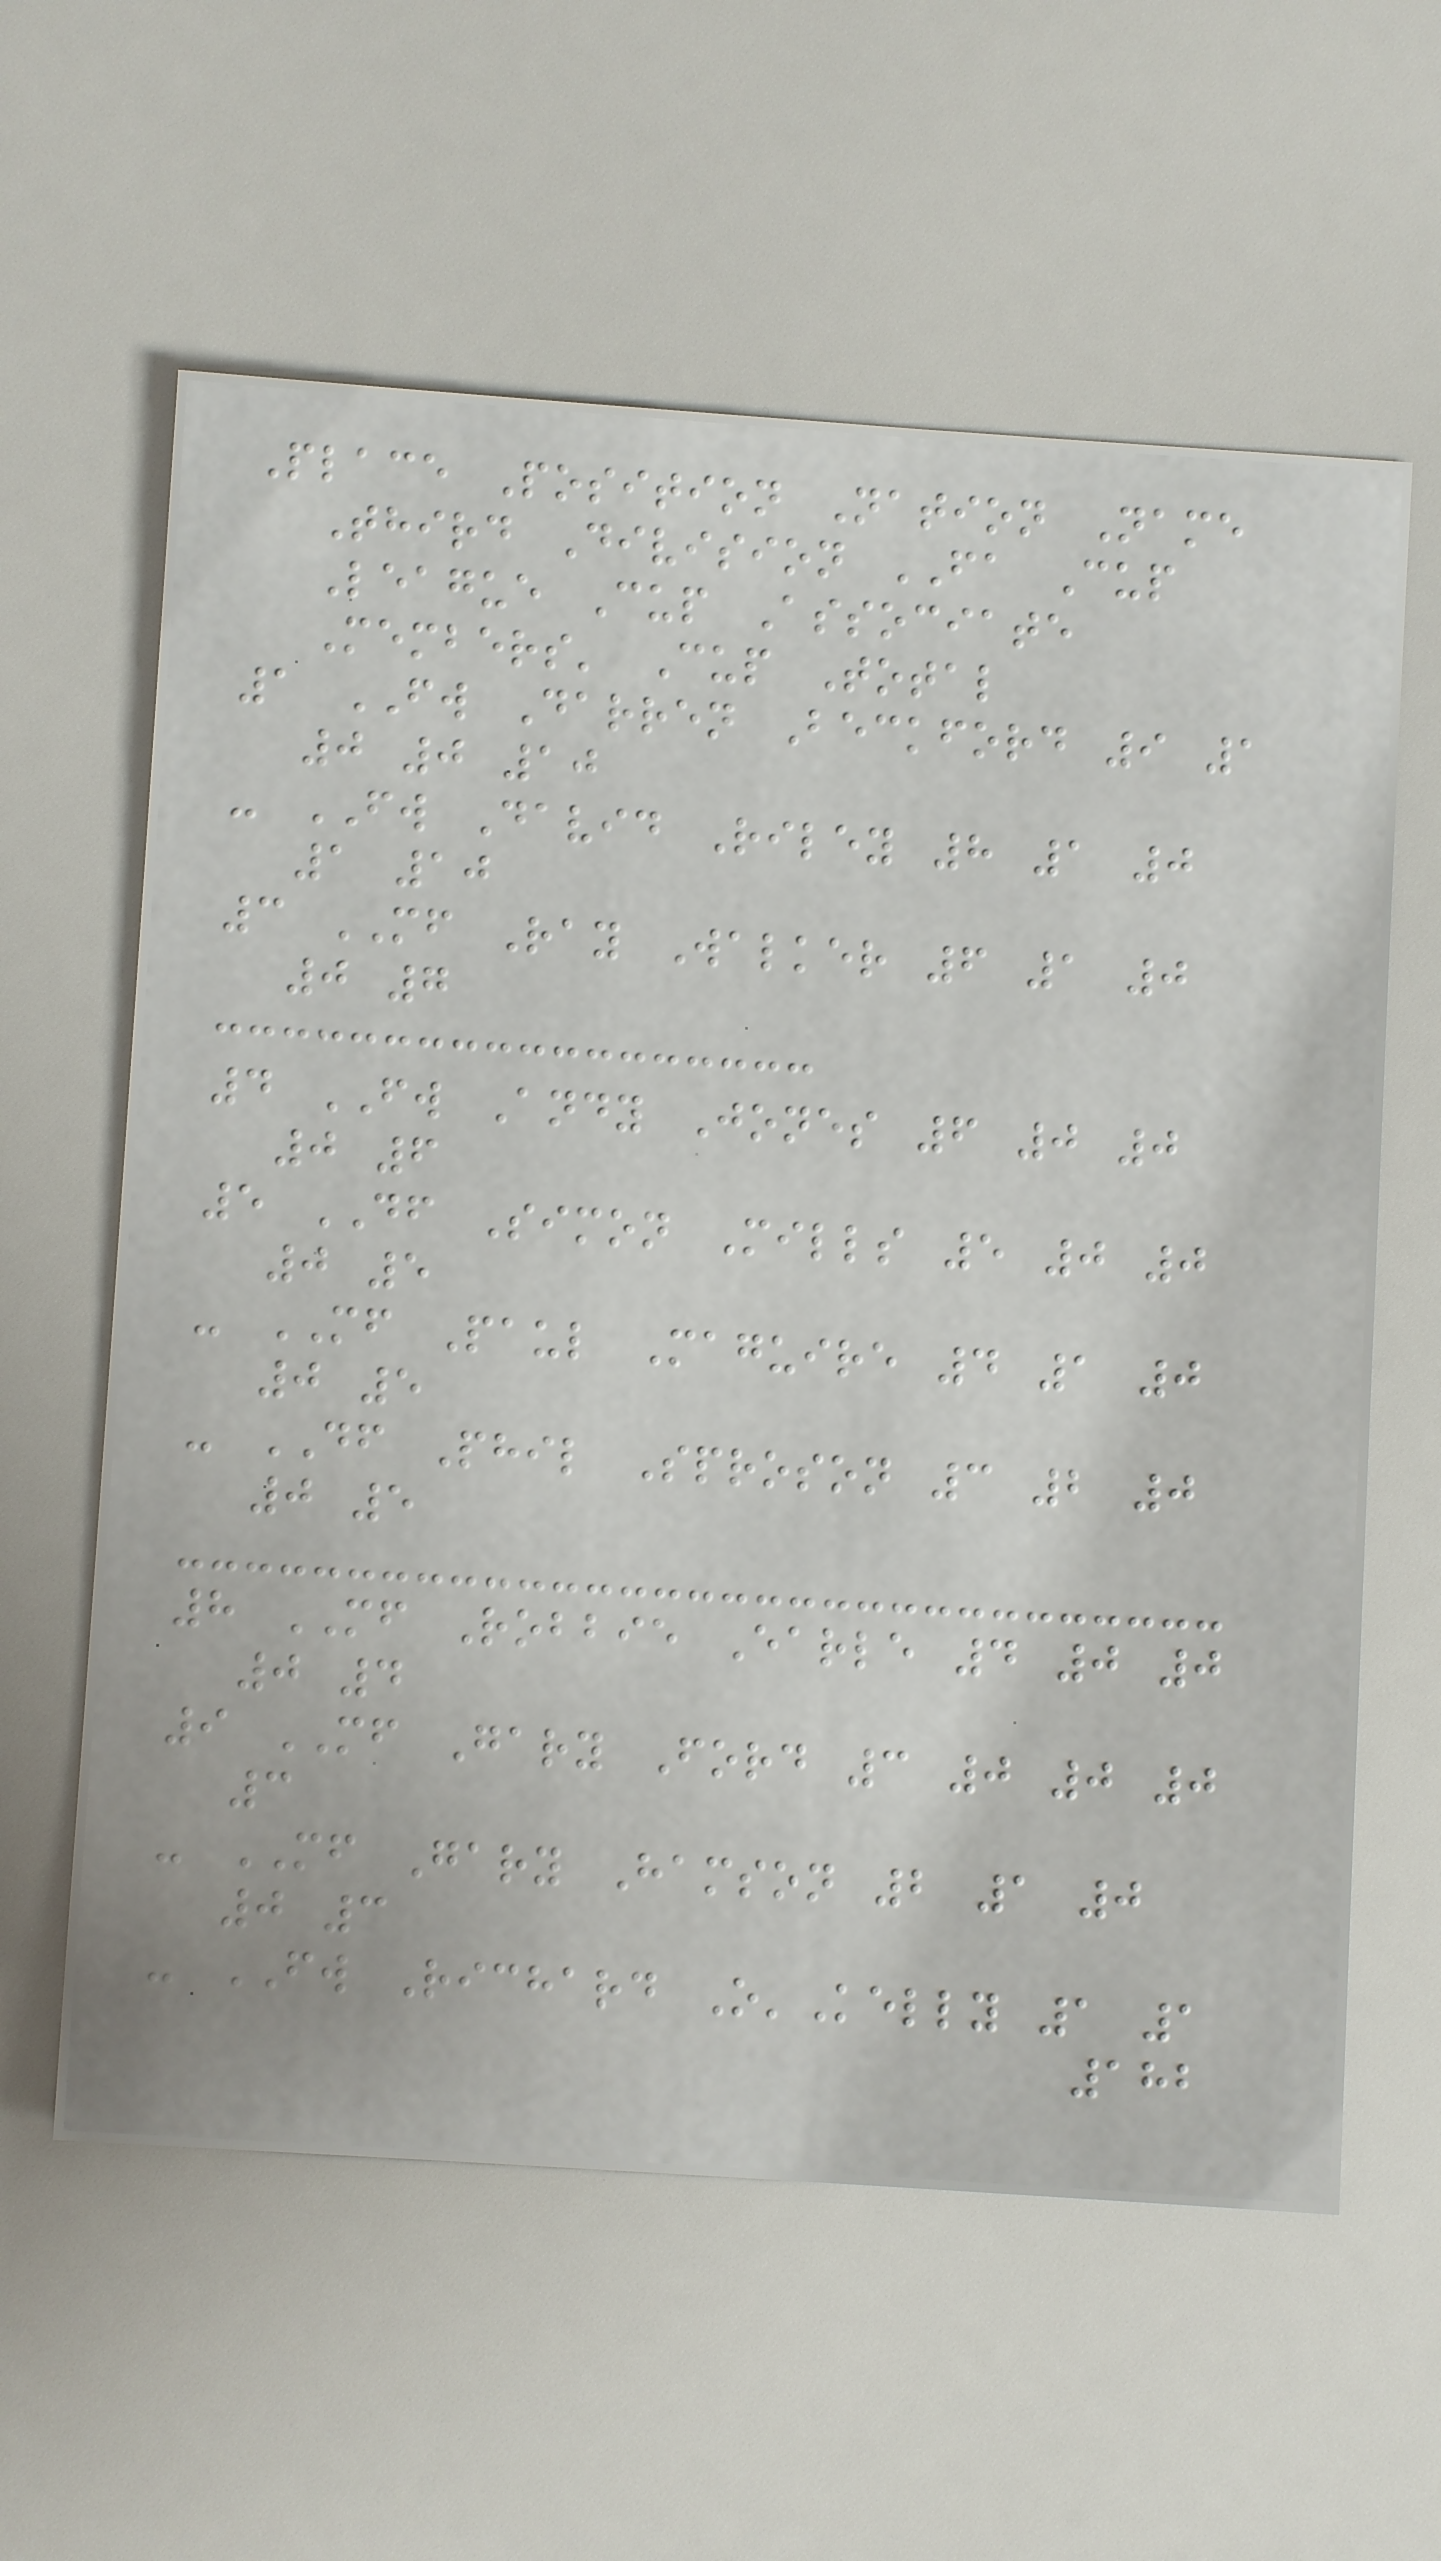Place Position Nation Name
Third Division FA Cup
League Cup Associate
Members' Cup Total
1 FW Darren Beckford 9 1
0 0 10
- FW David Riley 8 1 0
1 10
3 MF Ray Walker 6 1 0
0 7
4 FW Andy Jones 6 0 0
0 6
5 DF Simon Mills 5 0 0
0 5
- MF Paul Maguire 4 1 0
0 5
- DF Phil Sproson 3 2 0
0 5
8 MF Robbie Earle 4 0 0
0 4
9 MF Gary Ford 3 0 0 0
3
- MF Gary Hamson 2 1 0
0 3
- FW Richard O'Kelly 1 1
182
